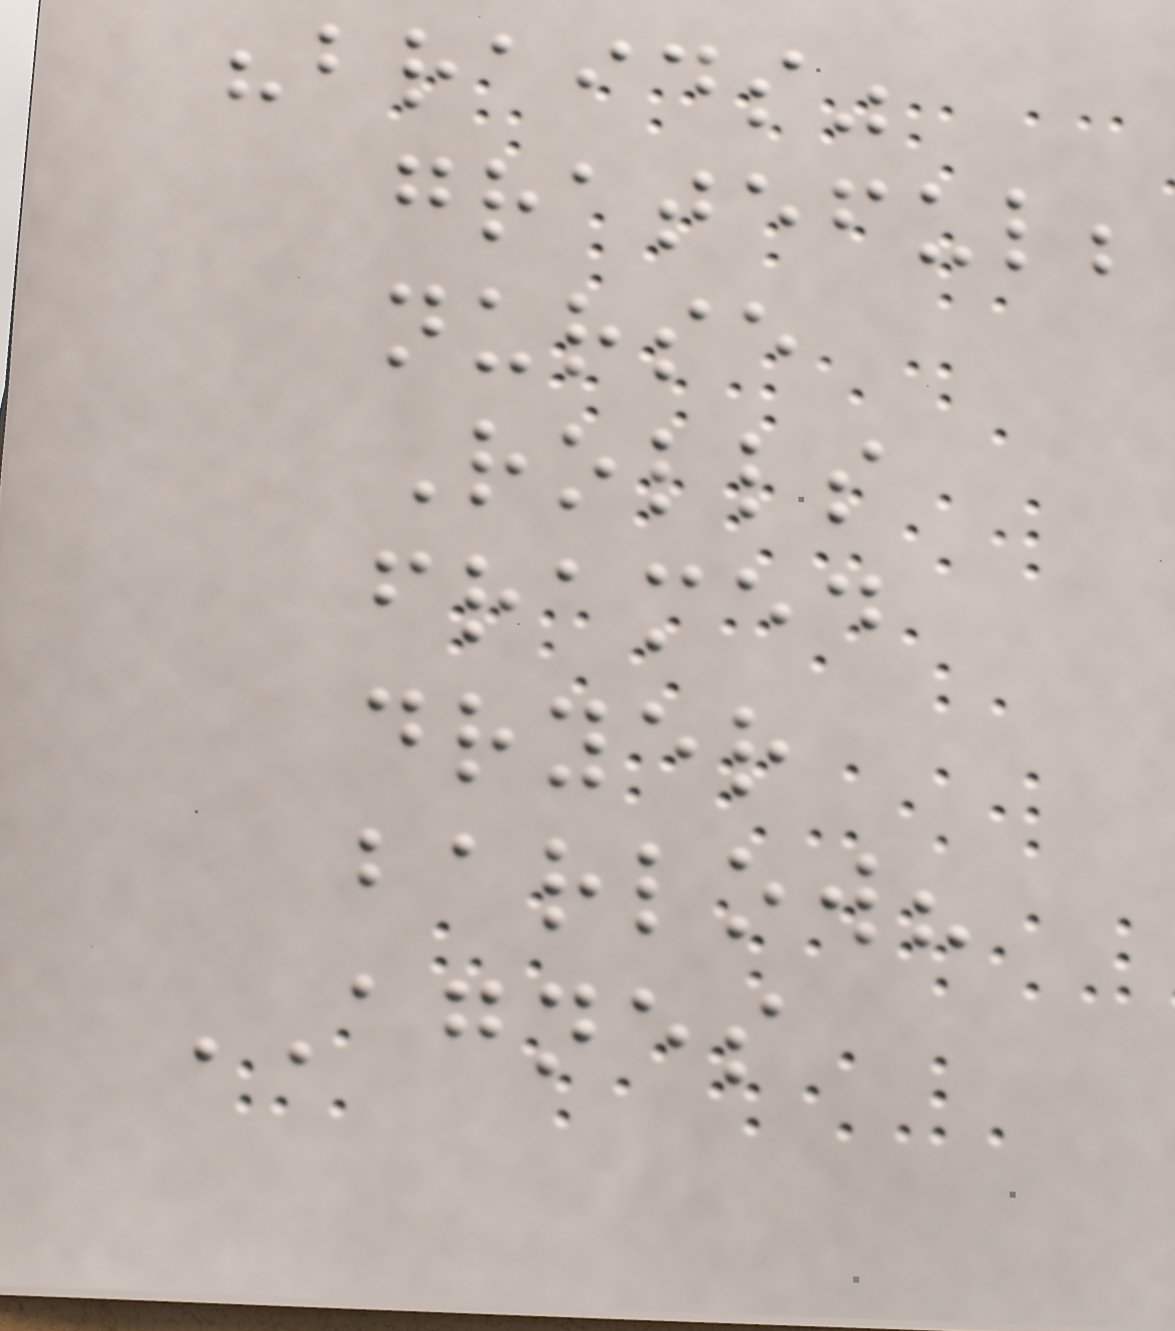"braids"
grateful;
nurse
Rolls
framed
dryer
barlow?
AGNES
